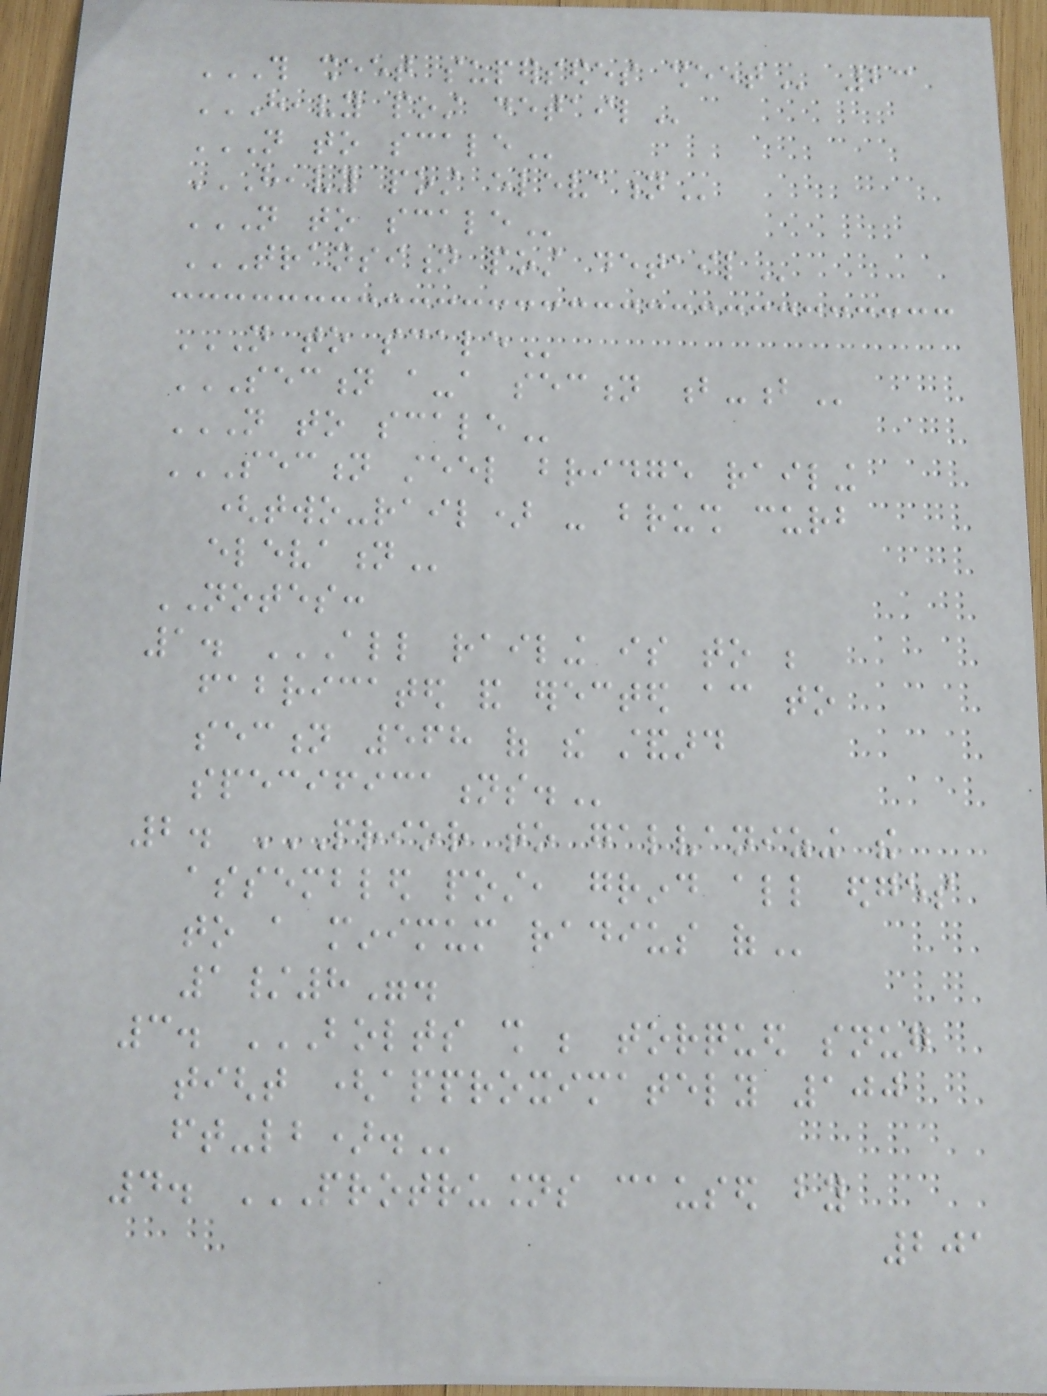THIS SHEET SUPERSEDES SHEET 23
HEAVY POST DETAIL
NOT TO SCALE
HEAVY POST ELEVATION
NOT TO SCALE
TRANSITION POST DETAIL
NOT TO SCALE
SECTION A-A SECTION B-B
NOT TO SCALE
SECTION STEEL BRIDGE RAILING
(TWO-RAIL) - BRUSH CURB
ELEVATION
NOTES:
1. ALL RAILING IS TO BE
FABRICATED AND ERECTED ACCORDING TO
SECTION 568 OF THE STANDARD
SPECIFICATIONS.
2. PRIOR TO GALVANIZING THE
ASSEMBLED POST, GRIND ALL EDGES
TO A MINIMUM RADIUS OF
1/8".
3. BOLTS SHALL BE TORQUED SNUG
TIGHT (APPROXIMATELY 100
FT-LB).
4. PROTRUSIONS CAUSED BY
201
